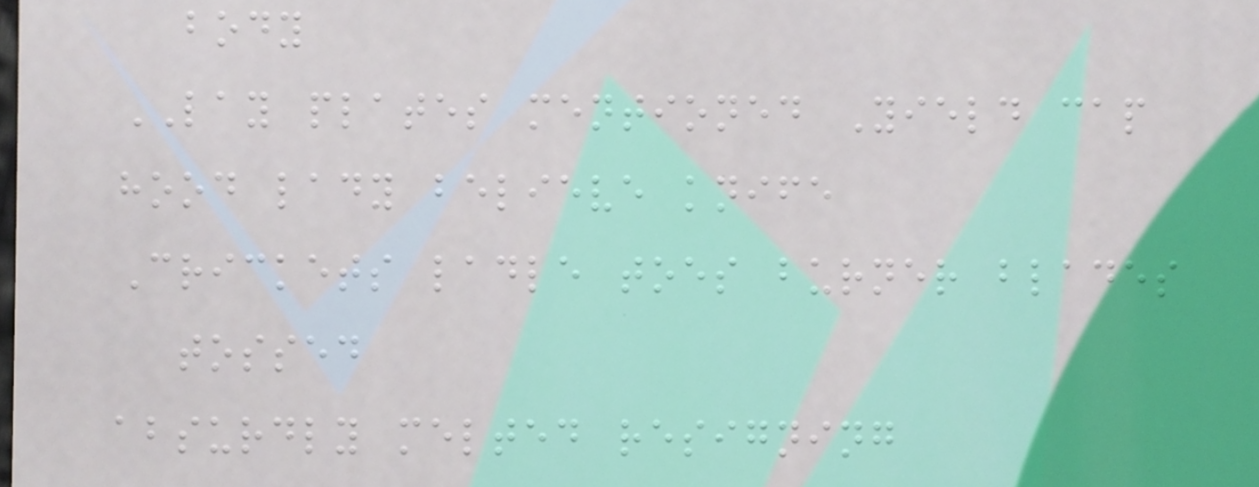body
LAY plates mentioned Yield cap
hood lady believe knife
Crickets ladle toes burner blades
tossed
absurdly melted resigning
